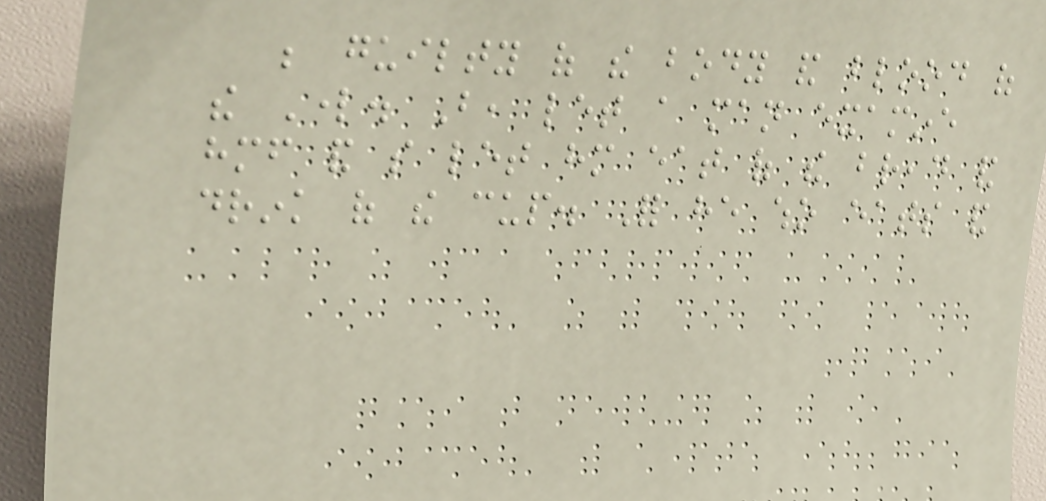be guilty of the body and blood of
the Lord. But, let a man examine
himself and so let him eat of the bread and
drink of the cup. For he who eats and
